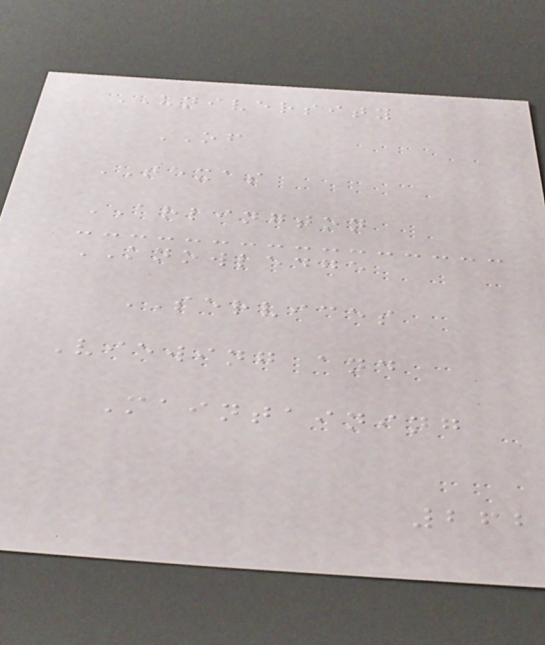UNIVERSITY
OF
TEXAS
ARLINGTON
KNOWLEDGE
SERVICES
Viewing and
Maintaining
262
